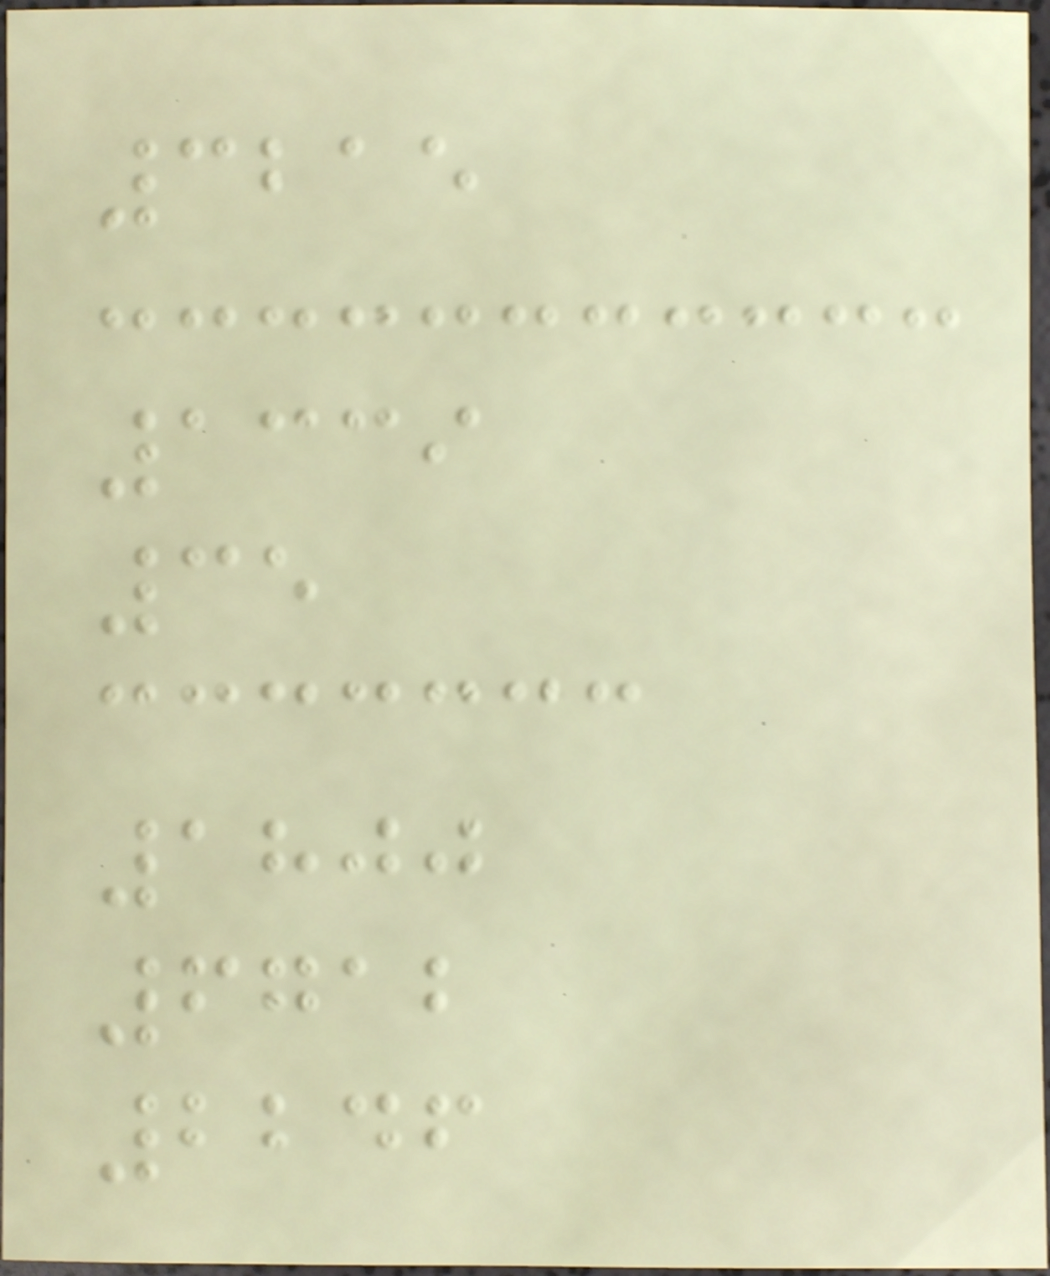3215
1339
35
1800
6712
2246
